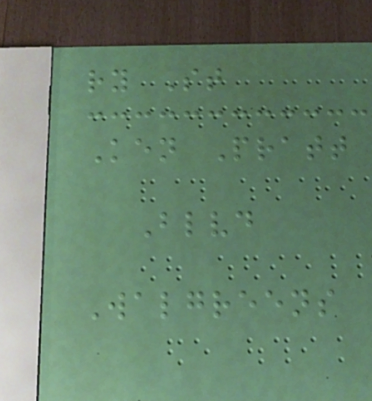ry St
Ken Pratt
Blvd
Walgreens
